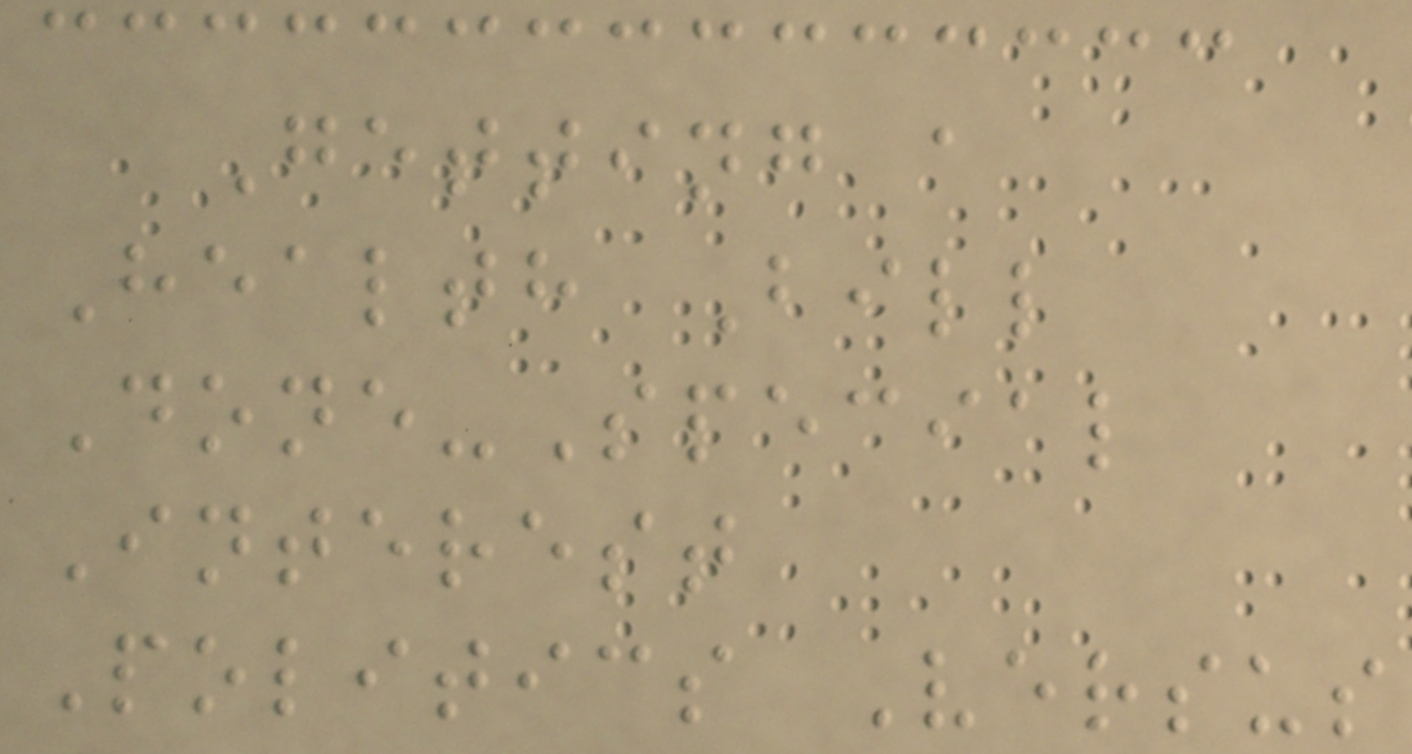Getting a
Health Bill
Done-Special
Interest
Politics Versus
